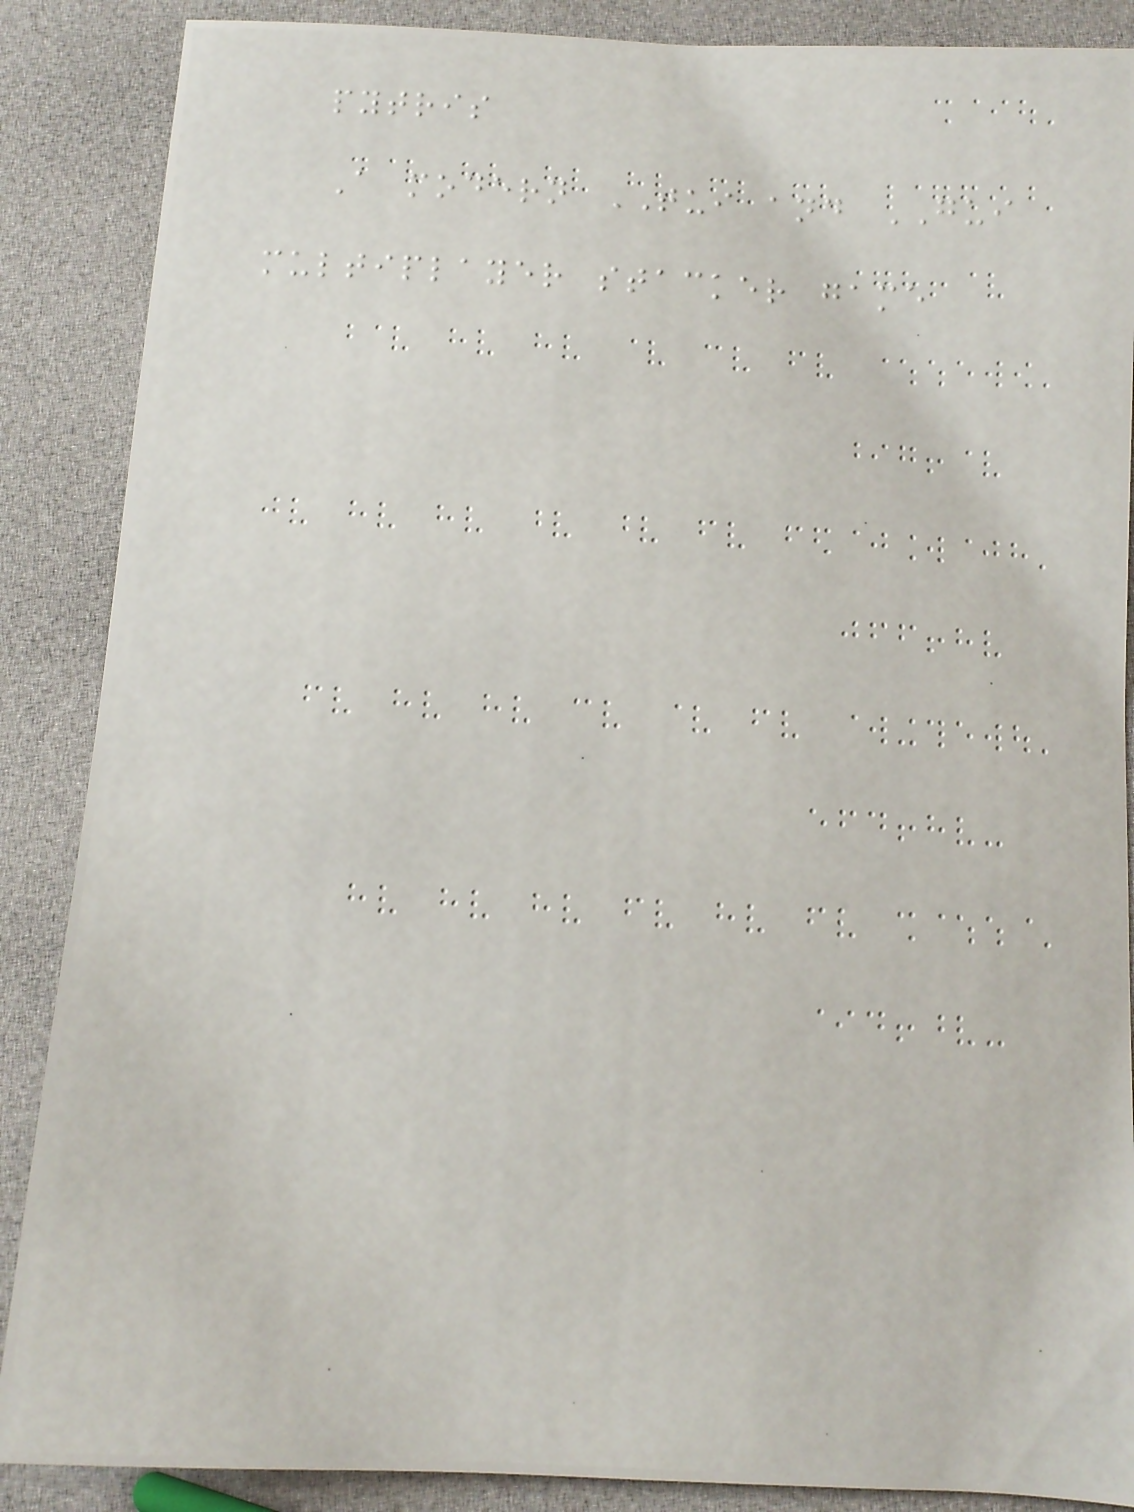pytris
A modern TUI and GUI
multiplayer stacker game
